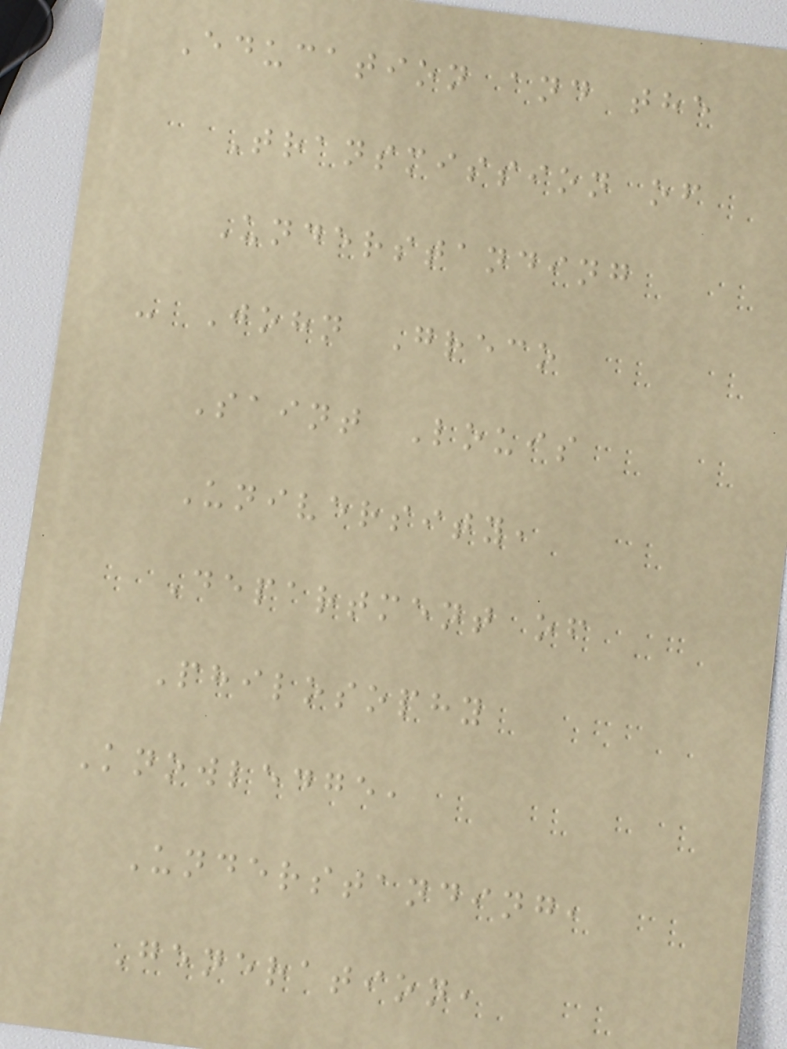Education and the
Transmission of
Understanding
- John Greco
Saint Louis
University,
Department of
Philosophy
Knowledge,
Understanding,
Generation,
